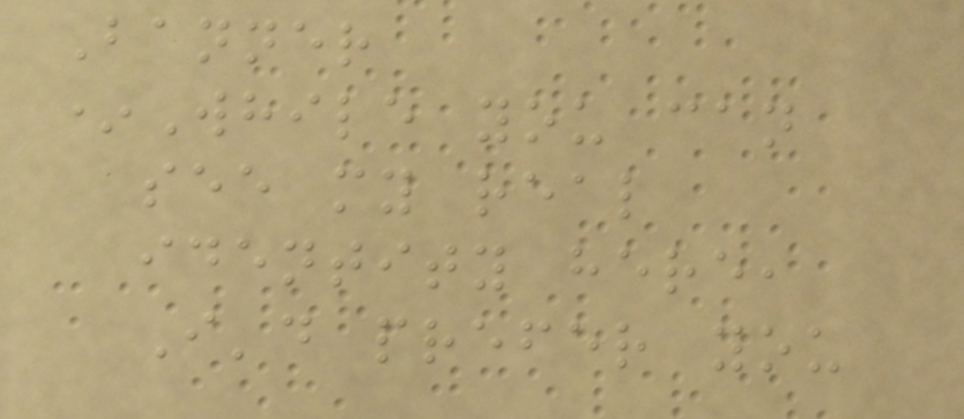Banner
*While you can
see my real
identity here,
I'd prefer you
